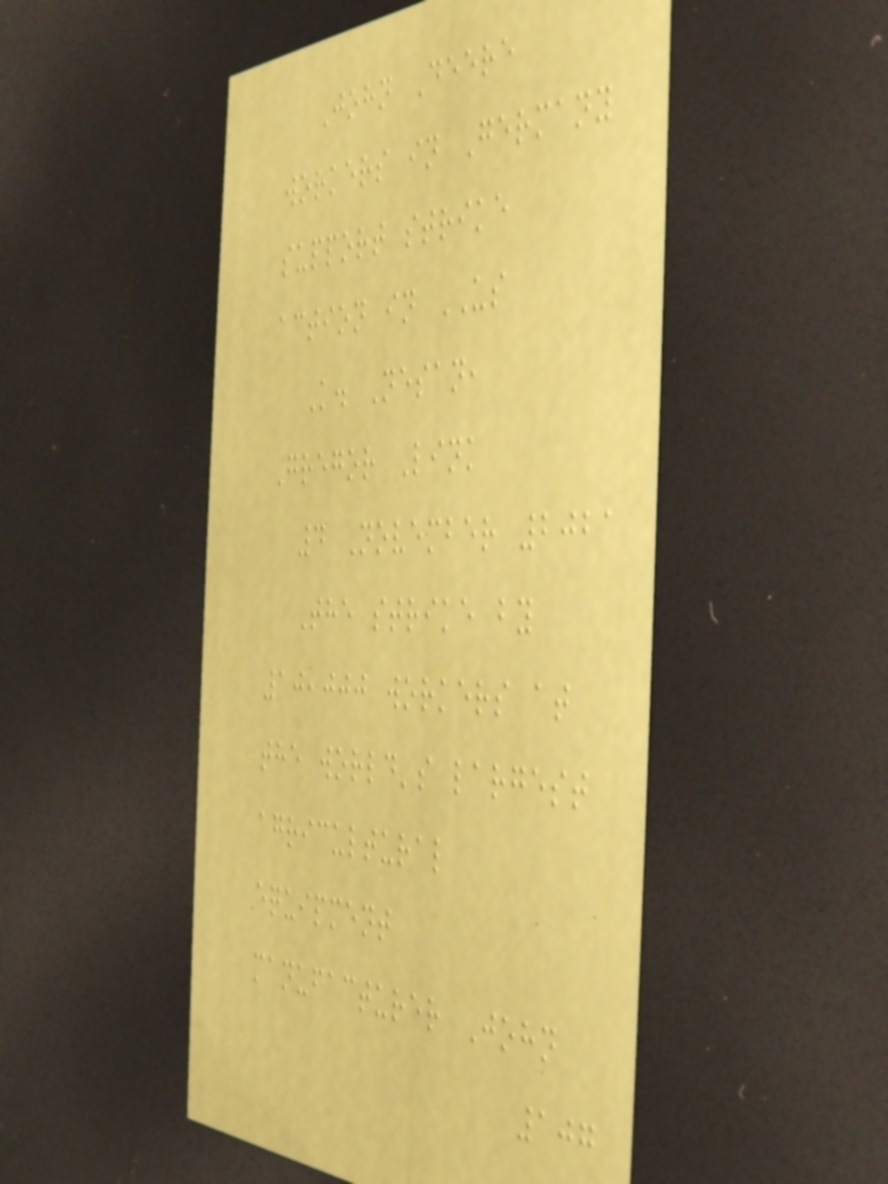John Deere
workers in Germany
support strike
action in US
K. Nesan,
Gregor Link
4 November 2021
The strike by
10,000 workers at
the world's largest
agricultural
equipment
manufacturer John
107
